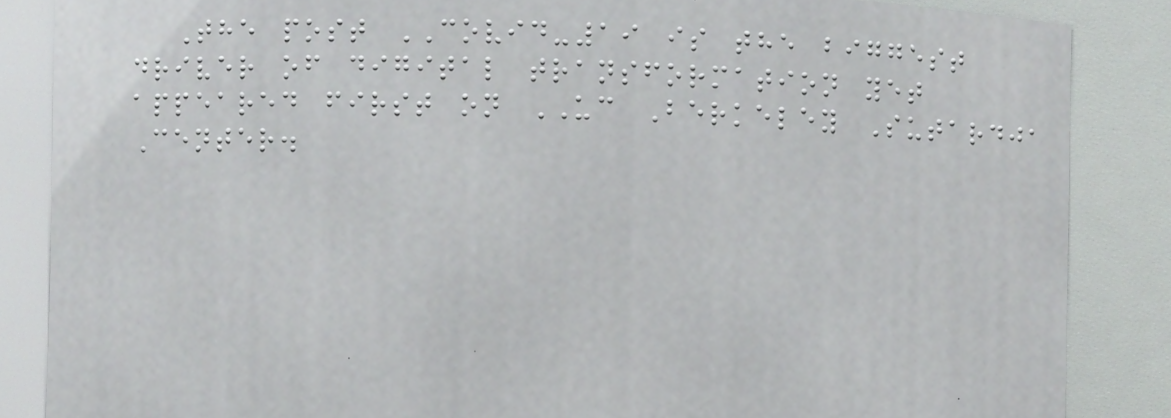The post COVID-19 is the biggest
driver of digital transformation yet
appeared first on UC Berkeley Sutardja
Center.
